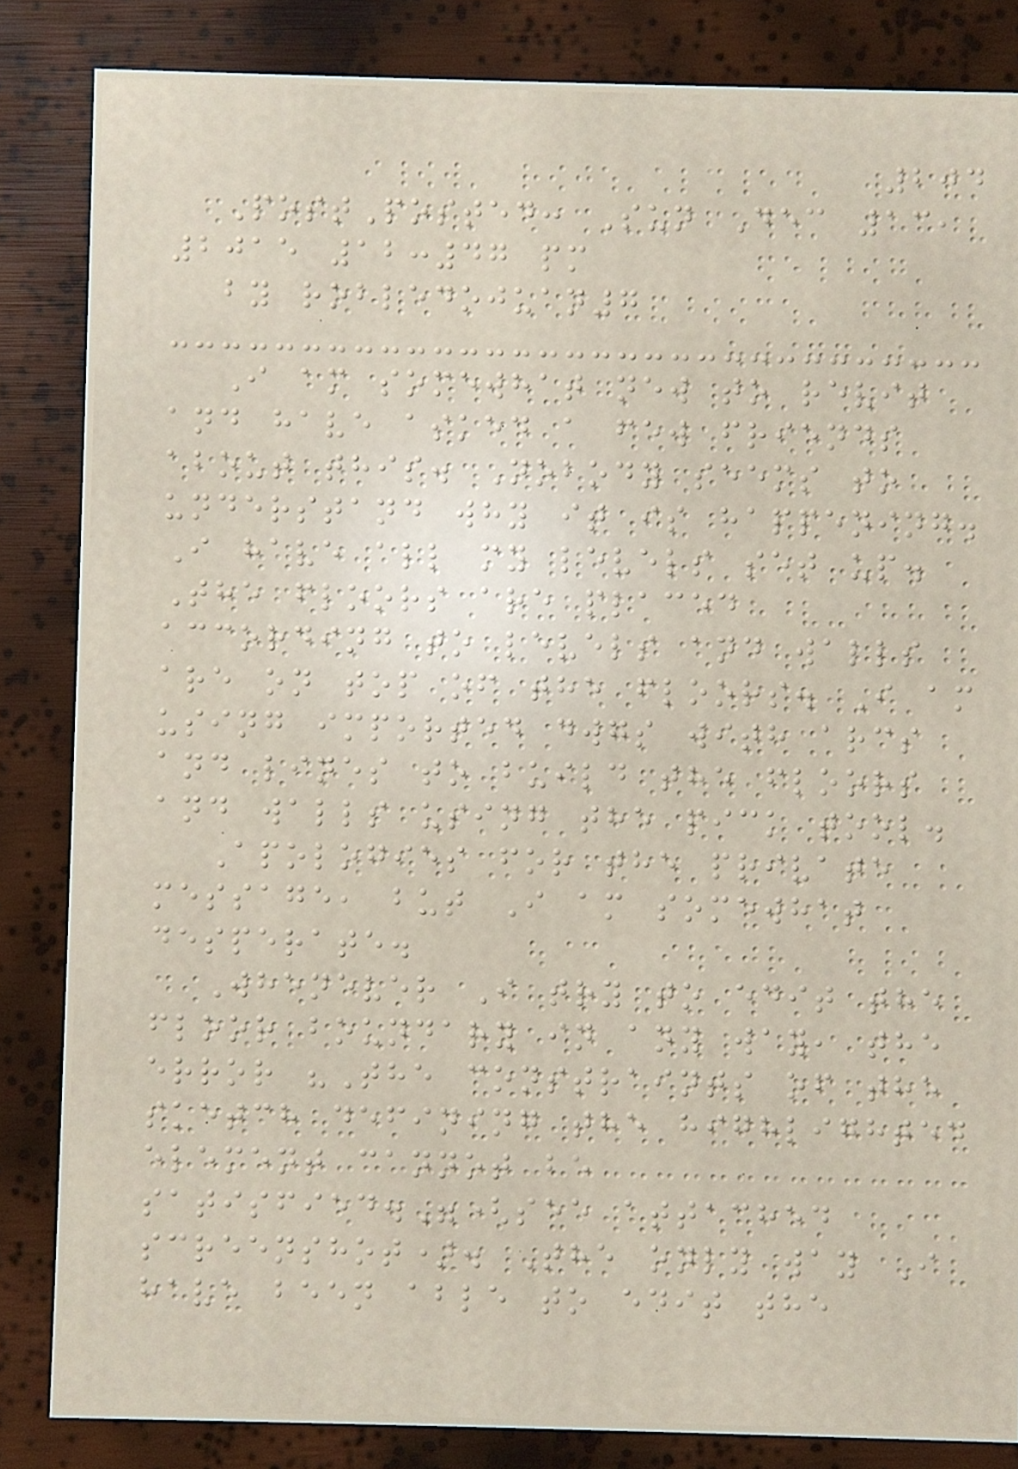204
PostPosted: Sun Dec 13,
2015 12:47 pm
by robledojuan7
I am somewhat new to revit
and have asked a few friends
about this. Nobody seems to
understand why it is happening.
I have all my levels set up.
The floors are placed
according to levels and walls
are on top of the floors. I am
using imported dwgs with arcs
and lines to build the floors
and walls using the pick tool.
Apologies for the private
message, but I am somewhat
desperate.
Whenever I try to edit the
floor boundary in any way, the
error "The constraints of the
sketch defining the highlighted
element cannot be
satisfied."(see attached
screenshot). The only way I
have been able to edit the
